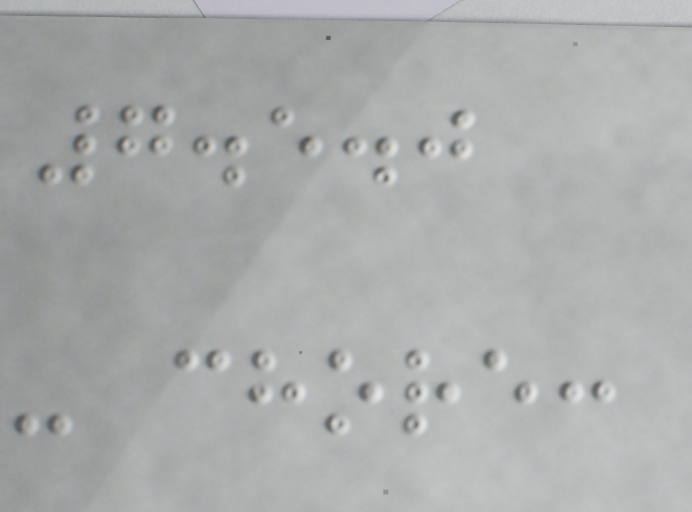7.5.0
- chore:
